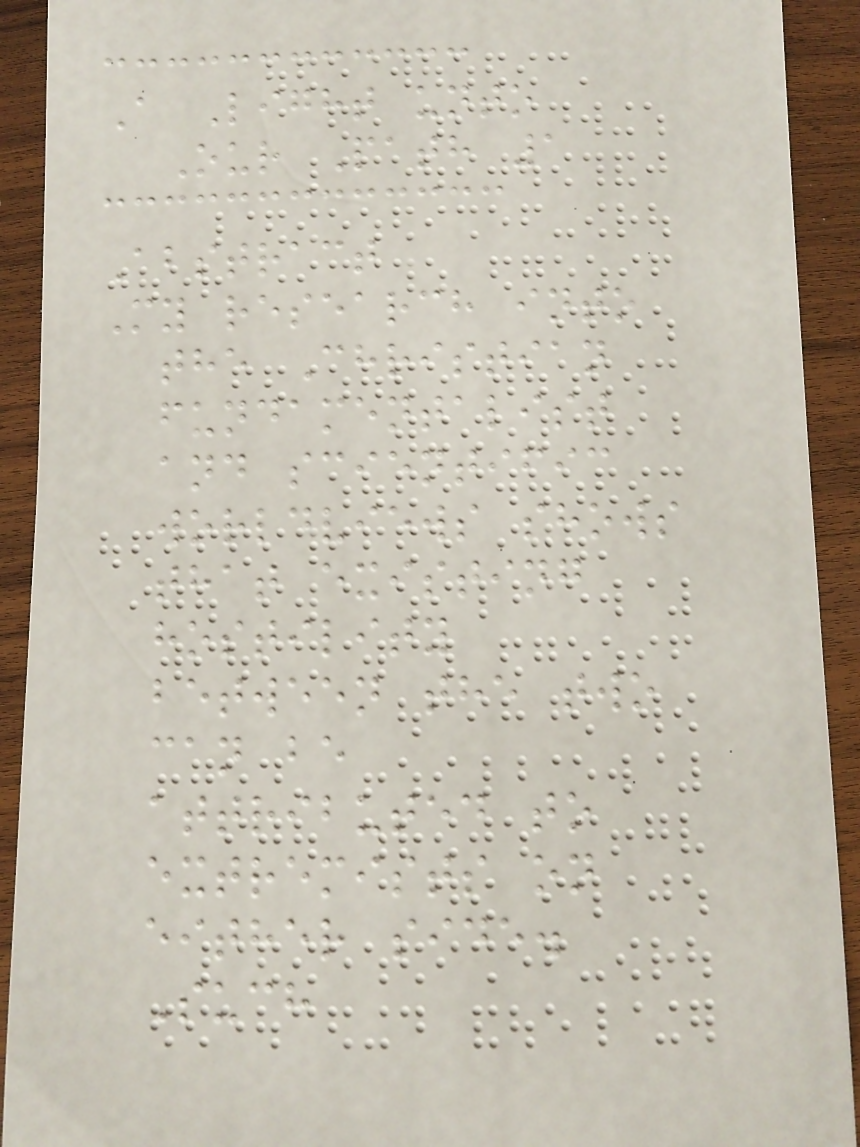A Light unto
Our Path 1
Abstract
My research into
the Christian
fundamentalist
and scientific
worldviews shows
that existing
hostility
between the two
can be
attributed to
extremists on
either side.
Such
